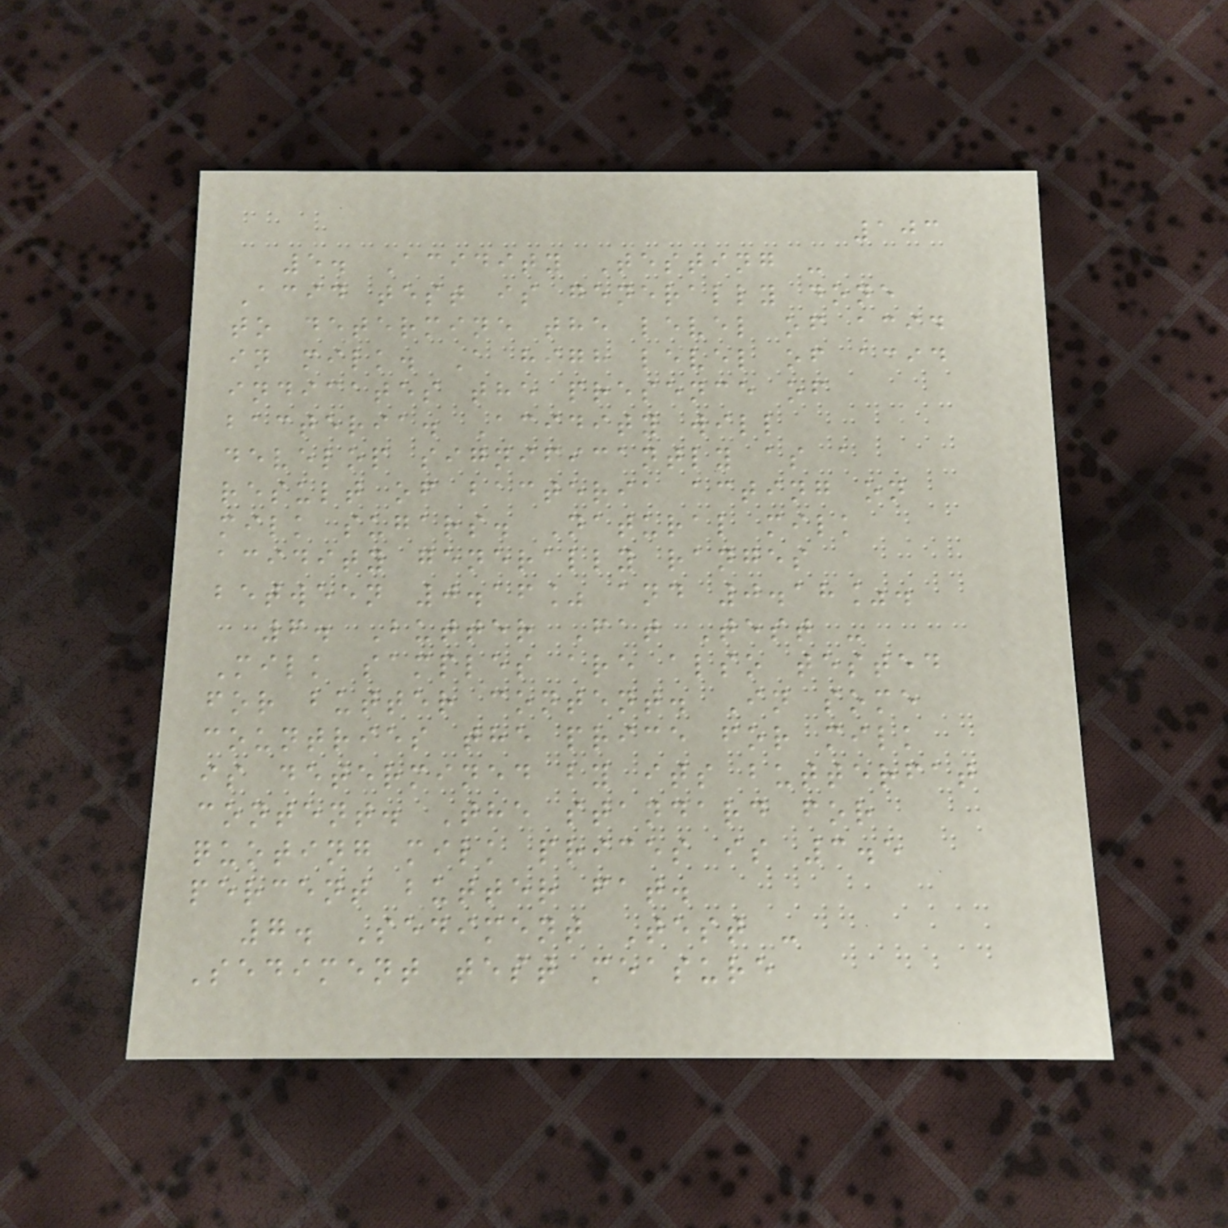103
5. Acidity Testing -
Acid test is generally done
to determine the level of acid
in milk. A high level of acid
indicates the presence of
bacteria. Acidity will
develop significantly as a
result of bacteria acting on
milk sugars. Natural milk
acidity generally ranges
between 0.16% and 0.18%.
6. Butter Fat Test -
Milk samples are also tested
for butter content. In some
countries the price for milk
is determined by its butterfat
content. The standard for
quoting milk prices is 3.5
percent butter fat.
7. Sediment Test -
Sediment test measure
